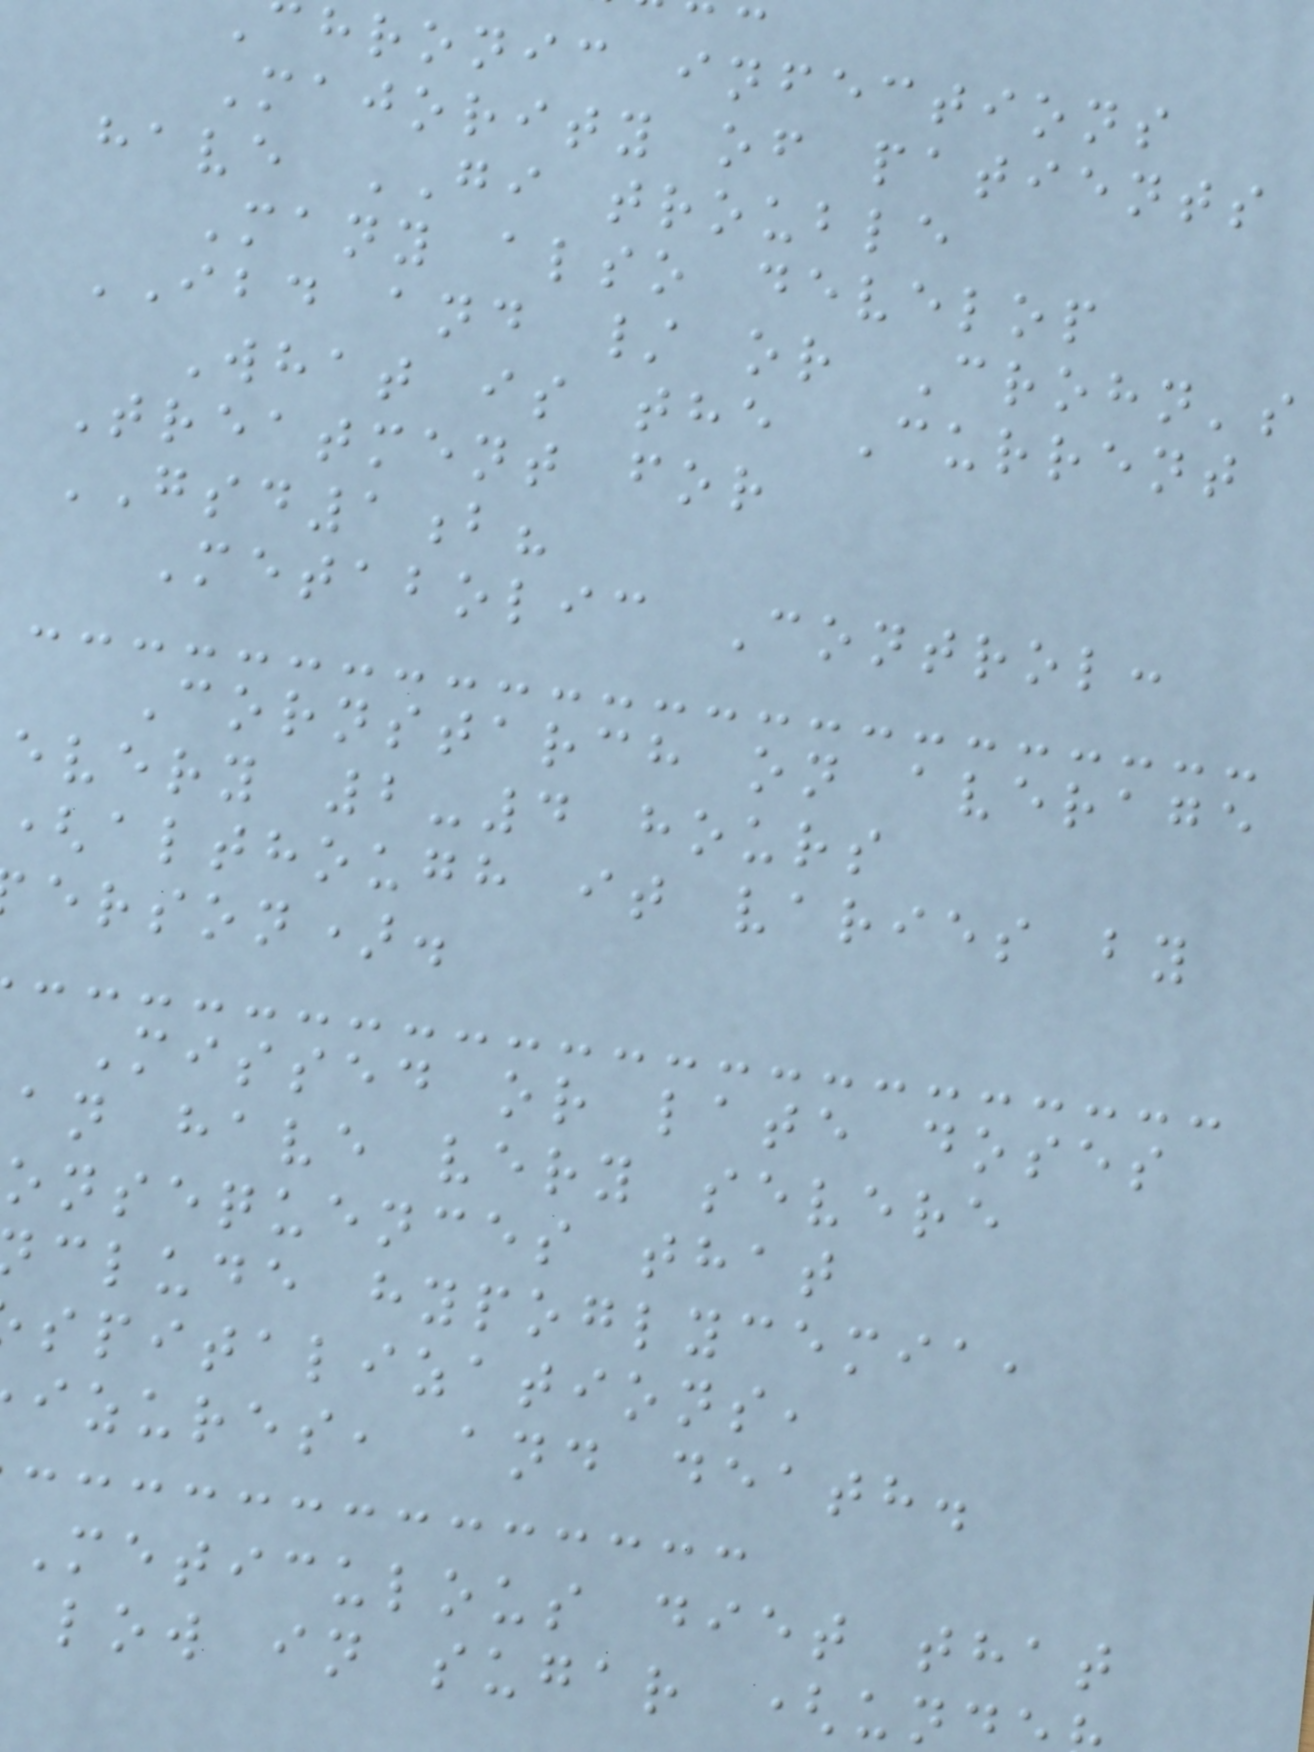hronic infections
Majority of patients
have GI trouble
Many also develop
IBD and / or Crohn's
What is the Current
Treatment for
GSD1b?
Metabolic Control:
Cornstarch on average
every 2-4 hours
although it varies by
erson).
Missed or late doses
an have very severe
onsequences that
clude hypoglycemia,
spitalizations,
izures, and death.
Meticulous diet that
low in sugar (un
